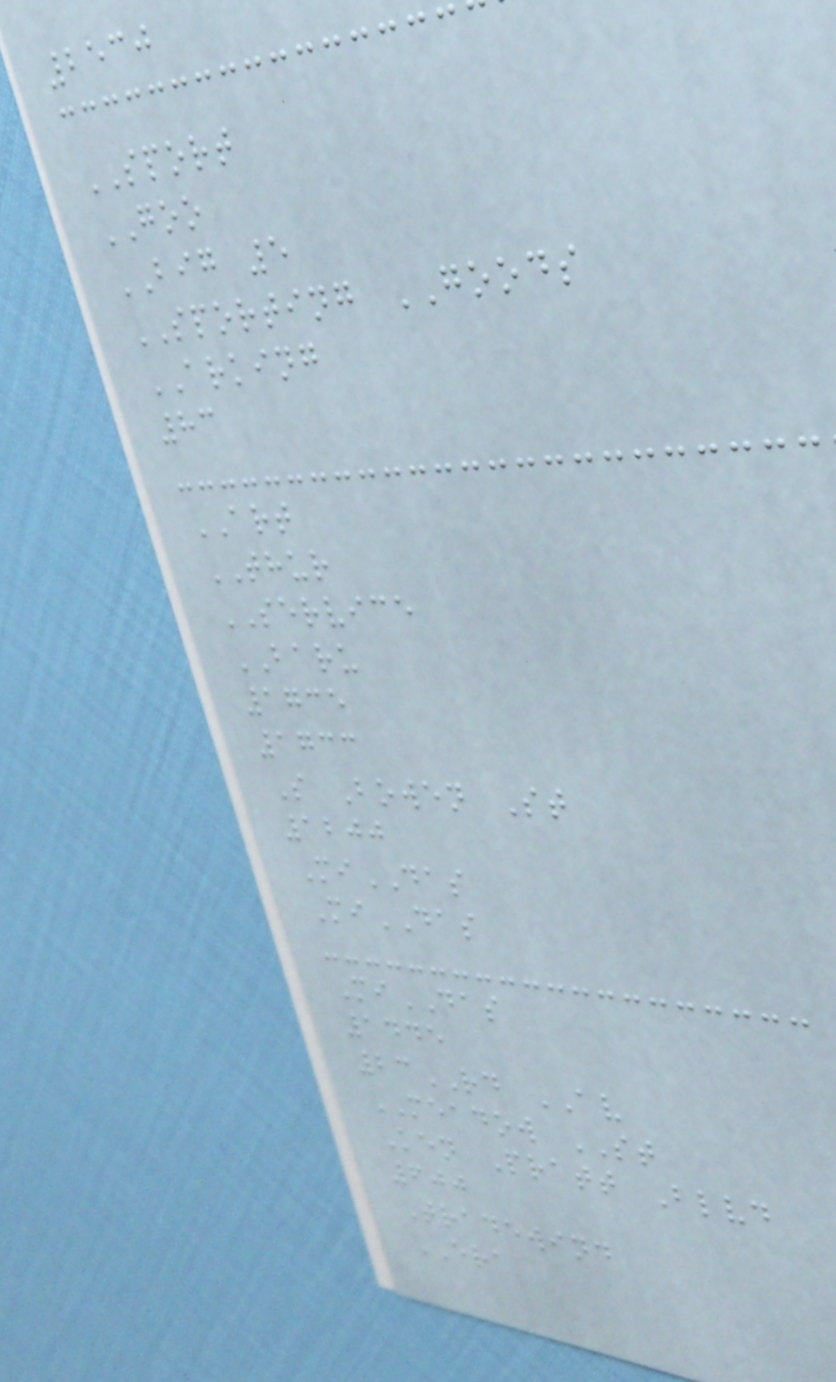2530
SPORT
GOO
BIG 5
SPORTING GOODS
ARKING
83
ART
THUR
SERVICE
BARU
1735
1733
S Bowen St
1200
MiDAS
MiDAS
MiDAS
1445
23RD AV
MEADOW ST
Ken Pratt Blvd
600
Tradewind
ERA
